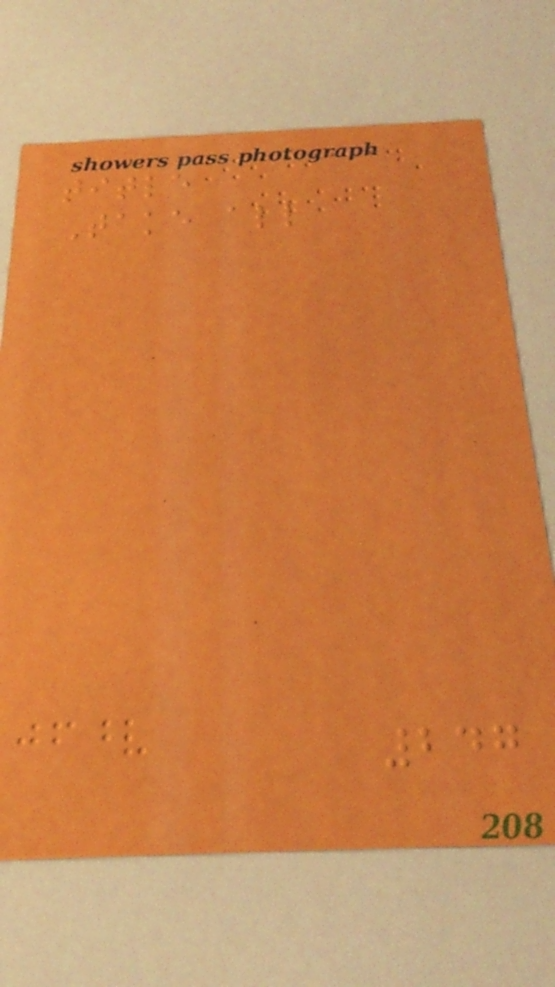title
Take all
247
